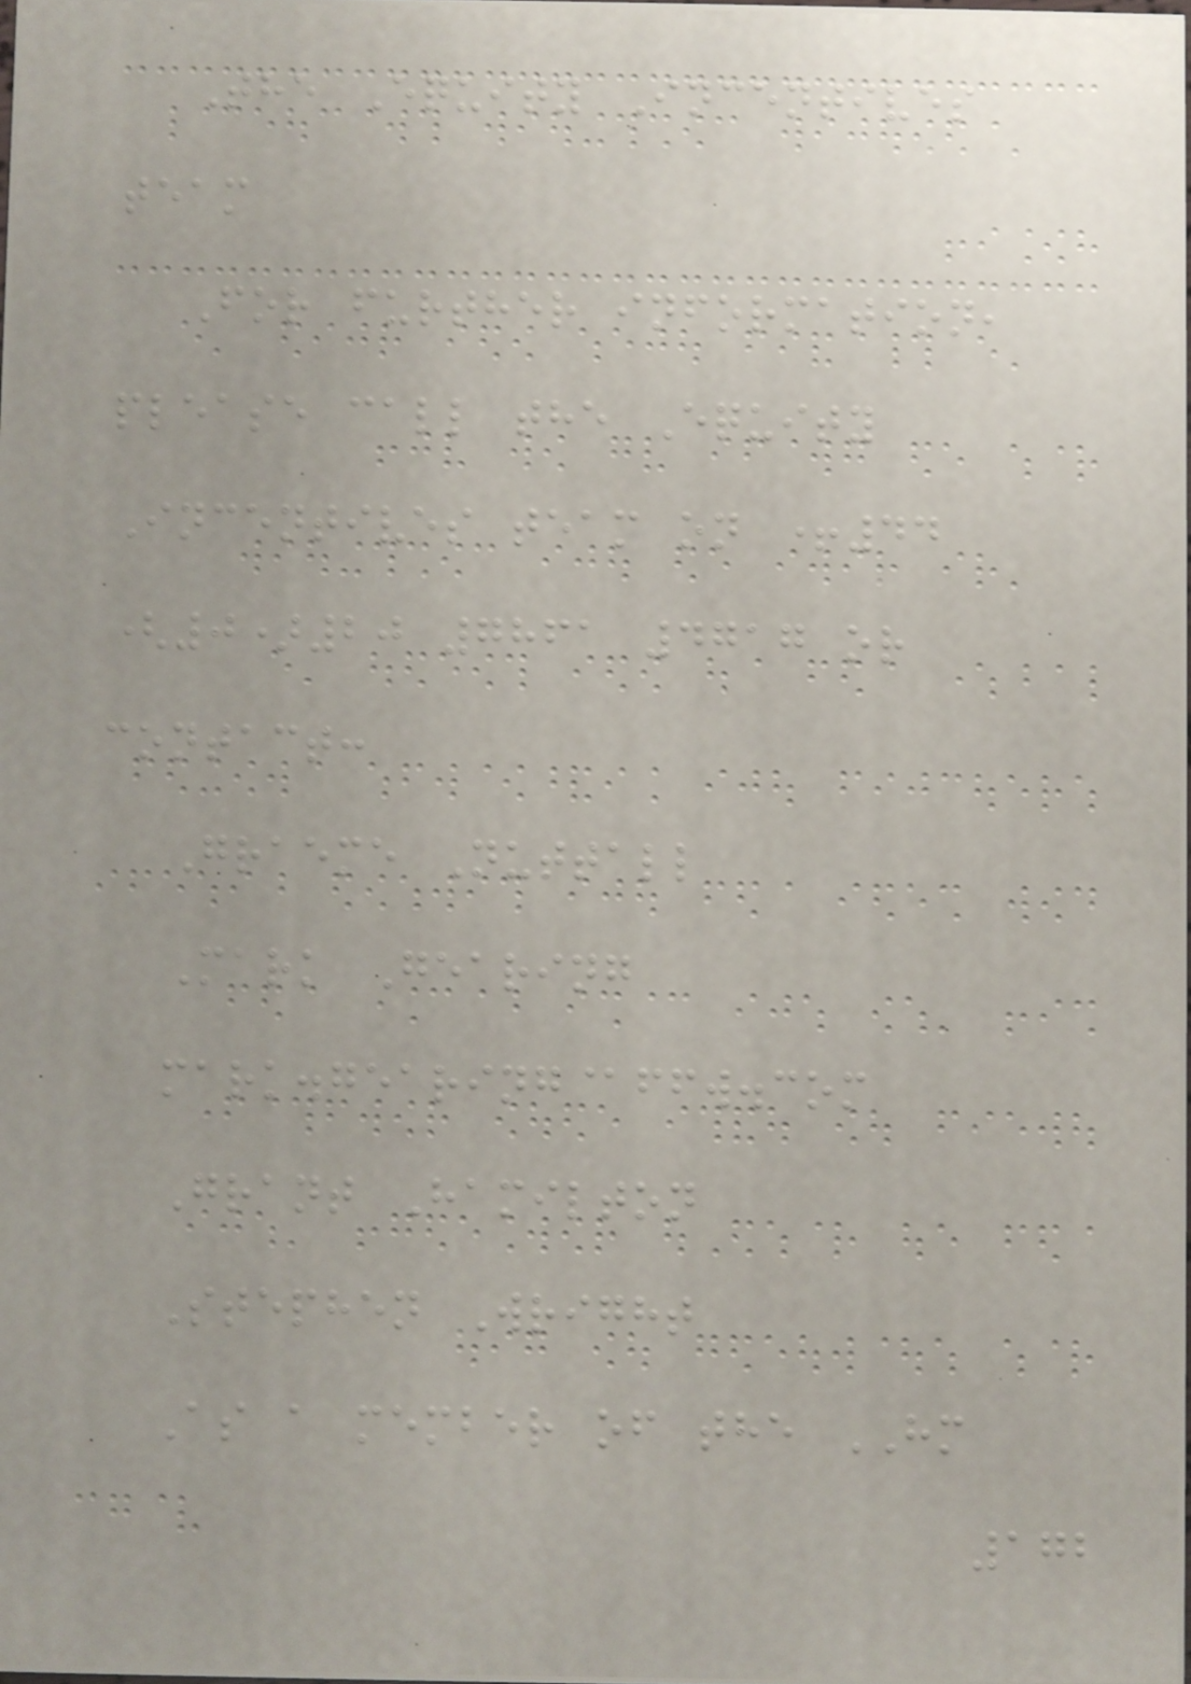The Equity Incentives
team
For further information,
please call the Equity
Incentives team on +44
(0)20 7861 4717 or
contact:
Graeme Nuttall
Mark Gearing
mark.gearing@ffw.com
Grant Hamilton
Stephen Wright
As a member of the HM
172
